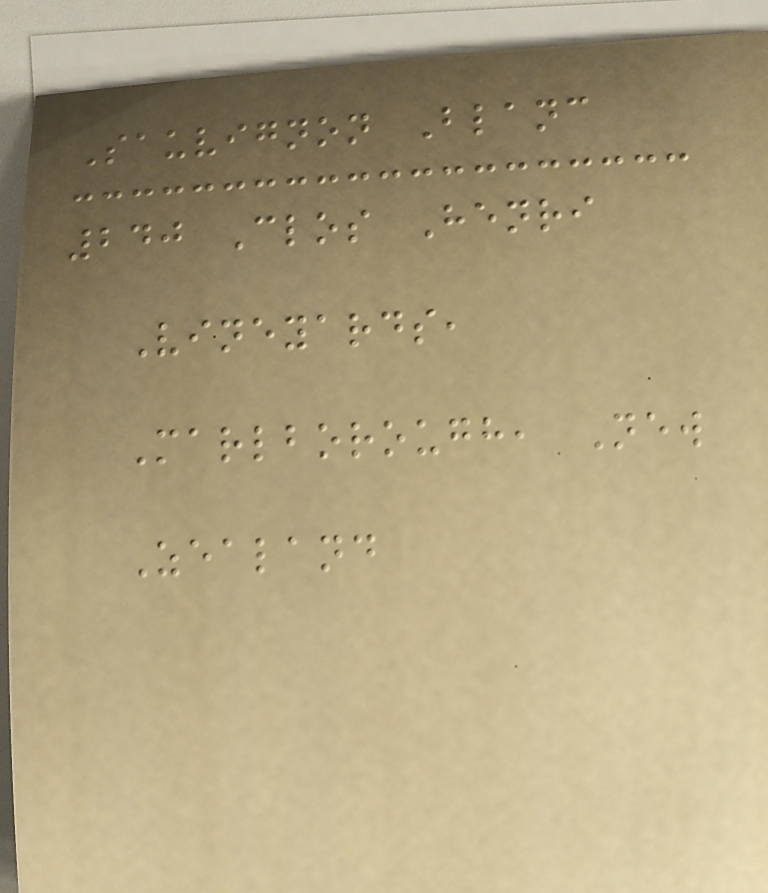Sauvignon Blanc
240 Clos Henri
Vineyards,
Marlborough, New
Zealand
